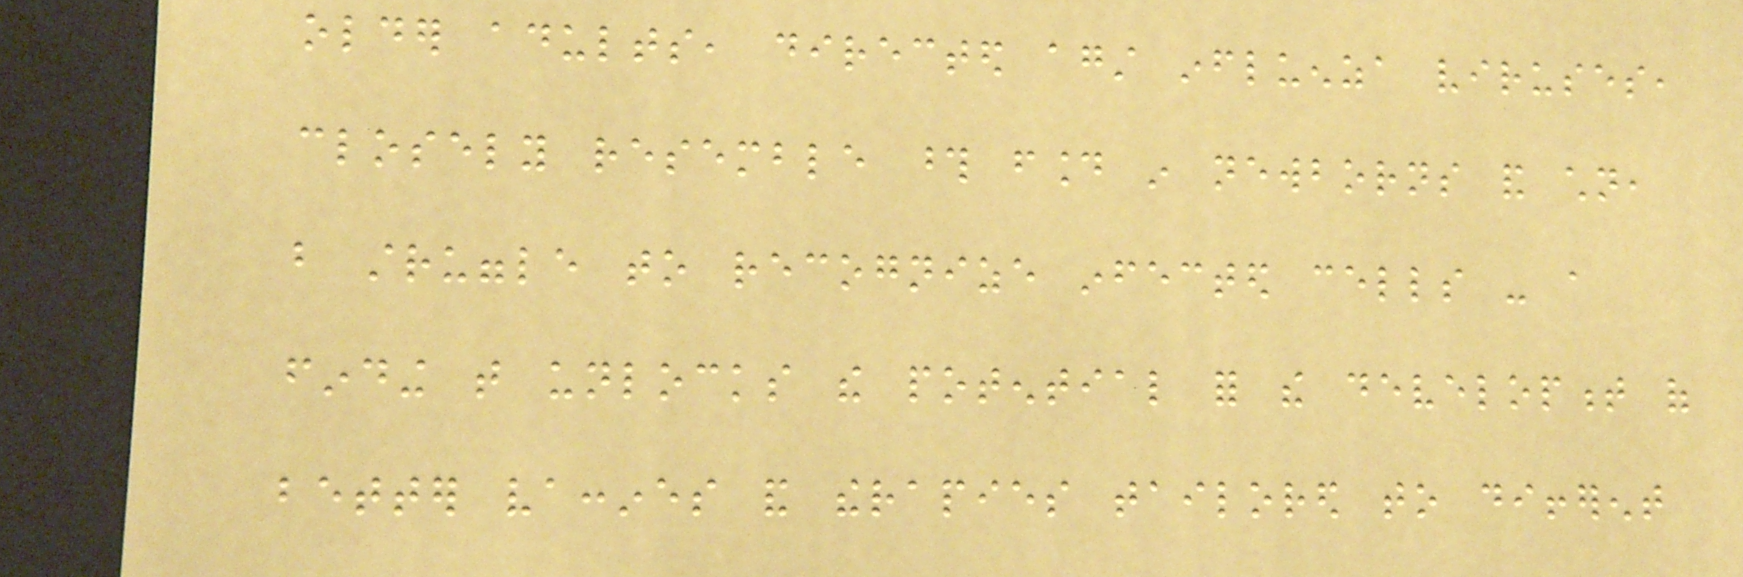older adults, directed against influenza viruses,
closely resemble those found in newborns and children,
but struggle to recognize infected cells - a
finding that unlocks the potential for the development of
better vaccines and therapies tailored to different
